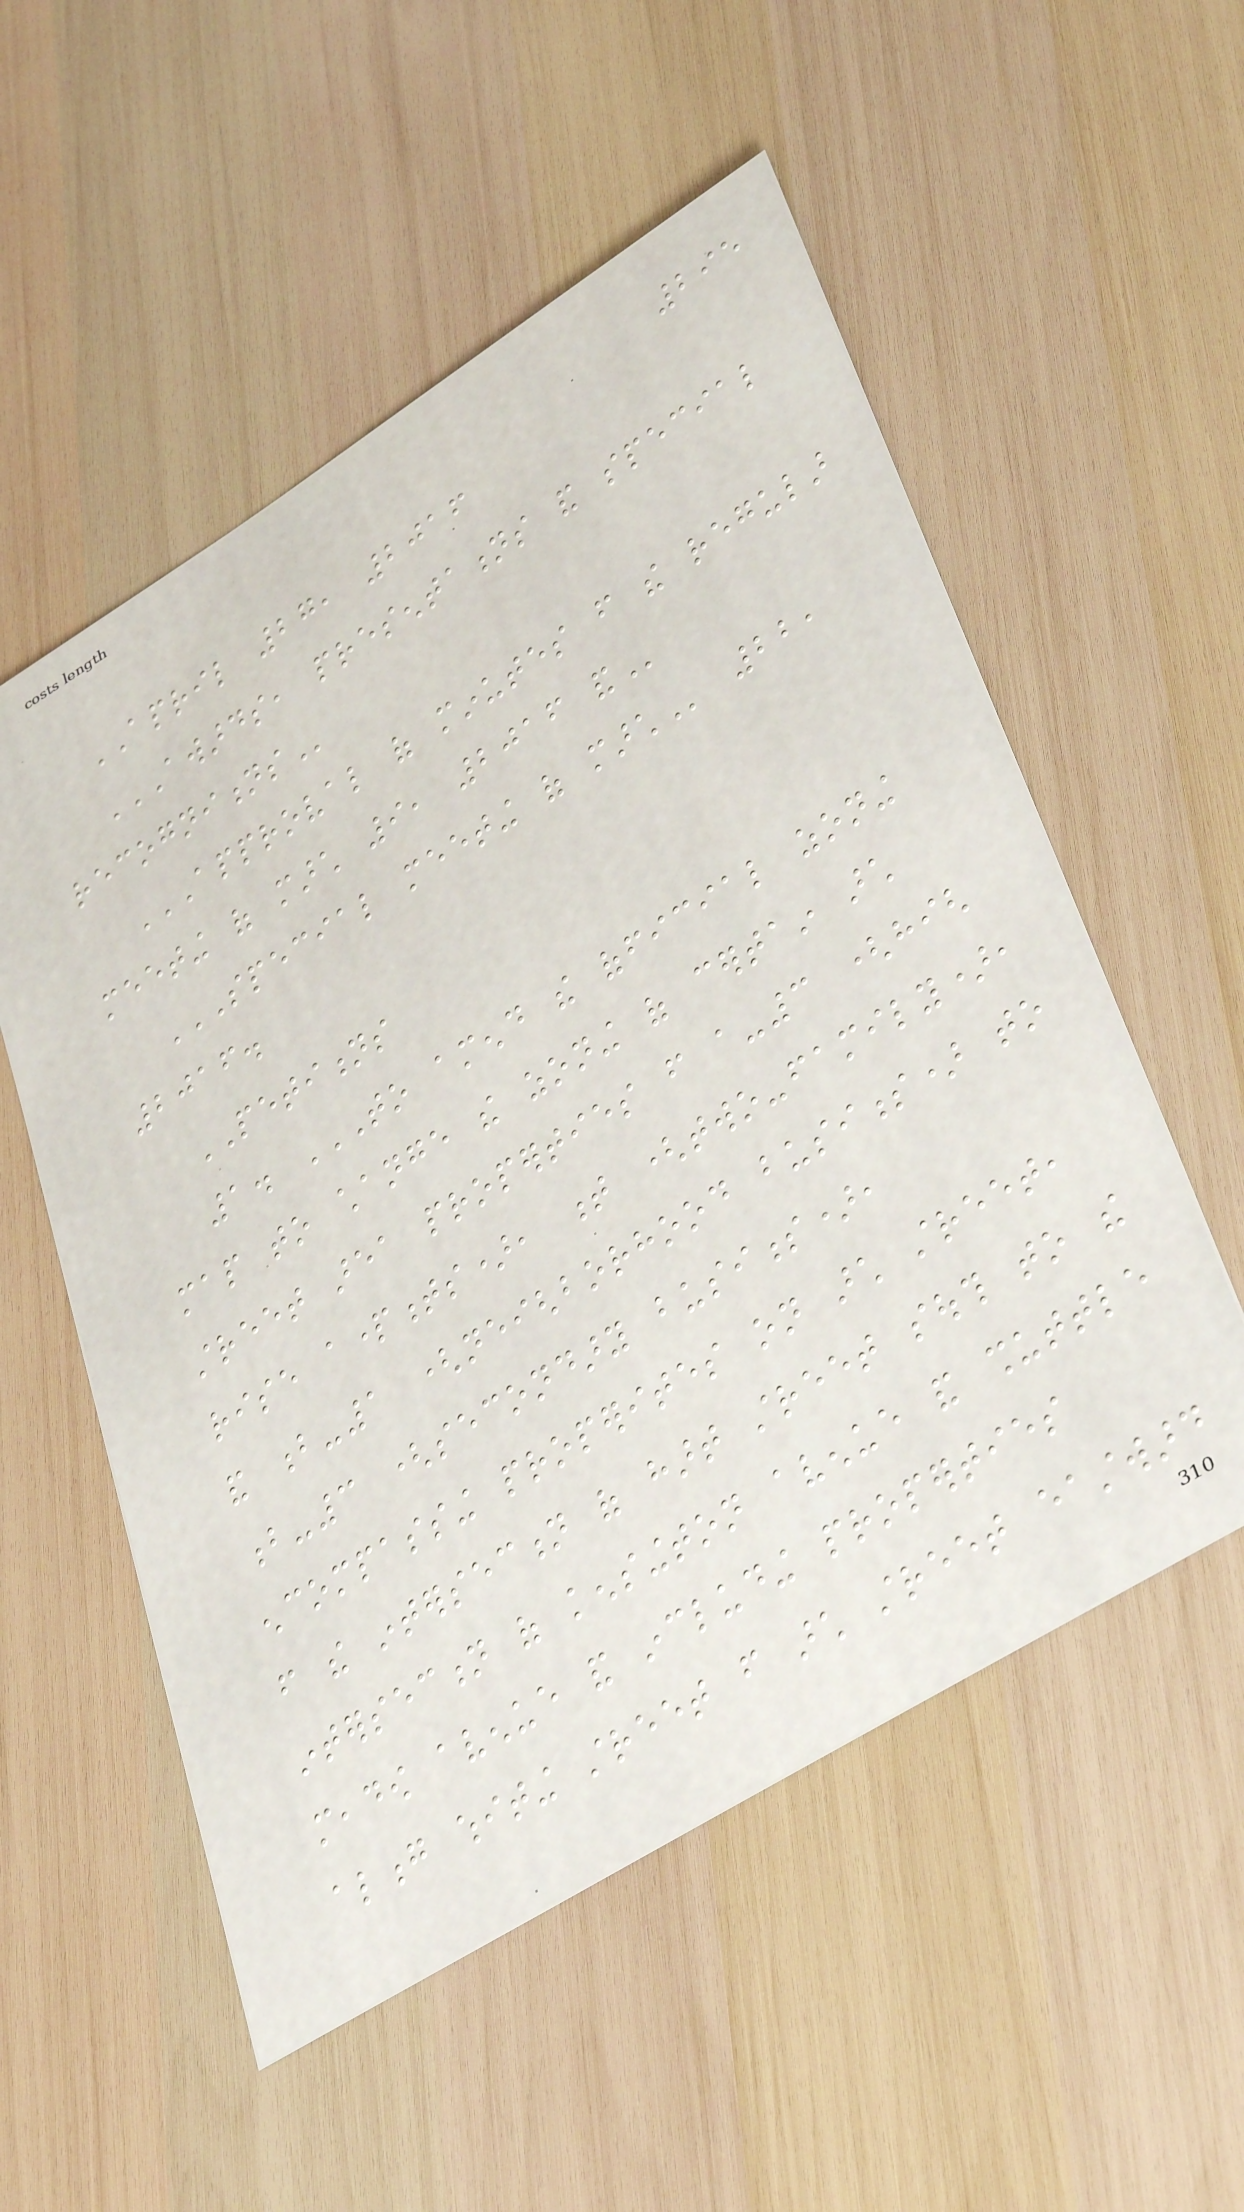295
APRIL 27, 2016
AWARDS, PRESENTATIONS AND SPECIAL
RECOGNITIONS
APPROVAL OF MINUTES FROM THE REGULAR
MEETING OF MARCH 9, 2016 AND
SPECIAL MEETING OF MARCH 22,
2016.
PETITIONS
1. TO AMEND THE OFFICIAL ZONING
MAP TO CHANGE THE ZONING OF CERTAIN ARCH
STREET AREA PROPERTIES FROM A-3 (HIGH
RISE APARTMENTS), T (TWO-FAMILY),
AND B-1 (NEIGHBORHOOD BUSINESS) TO
B-3 (SECONDARY BUSINESS),
ENCOMPASSING PROPERITES ON ARCH STREET,
FROM THE INTERSECTION OF HART STREET SOUTH TO THE
INTERSECTION OF KENSINGTON AVENUE AND SHUTTLE
MEADOW AVENUE AND INCLUDING PROPERTIES
ALONG WHITING STREET FROM ARCH STREET EASTWARD
